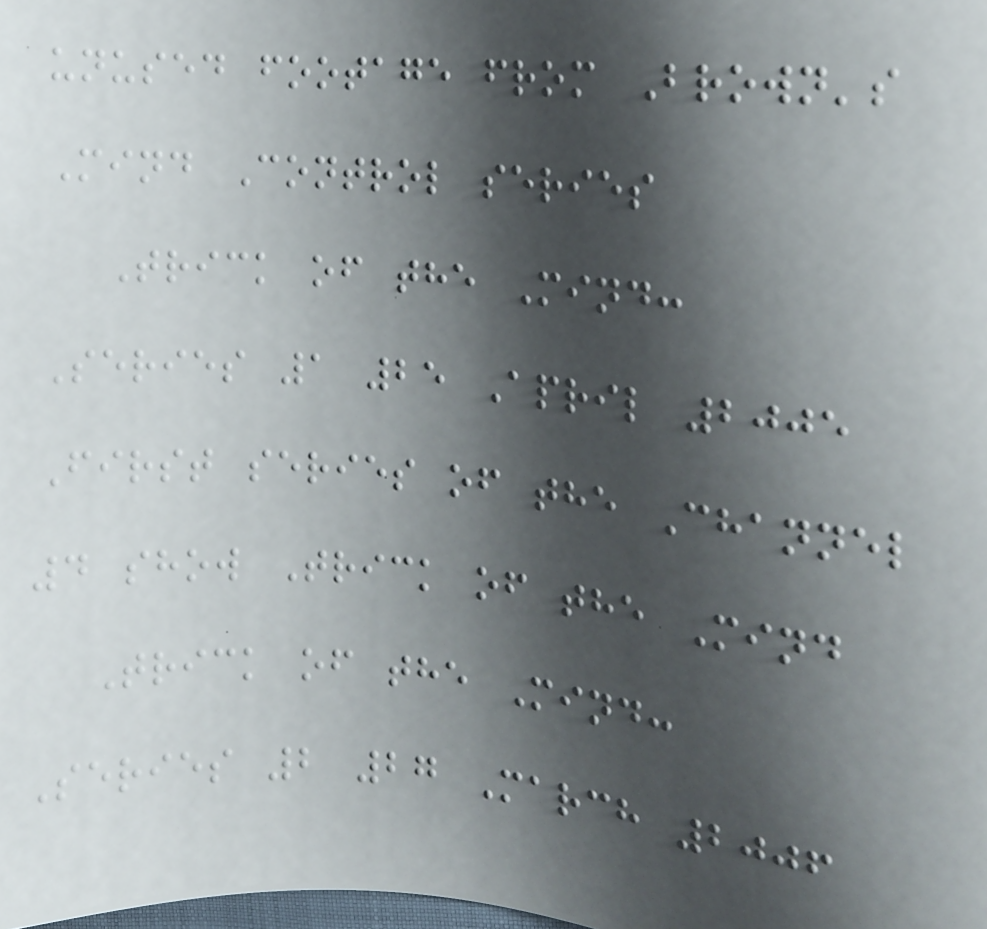unused footage from Brown's
Mind Control series
Trick of the Mind:
Series 1 25 April 2005
First series of the Channel
4 show Trick of the Mind
Trick of the Mind:
Series 2 27 March 2006
